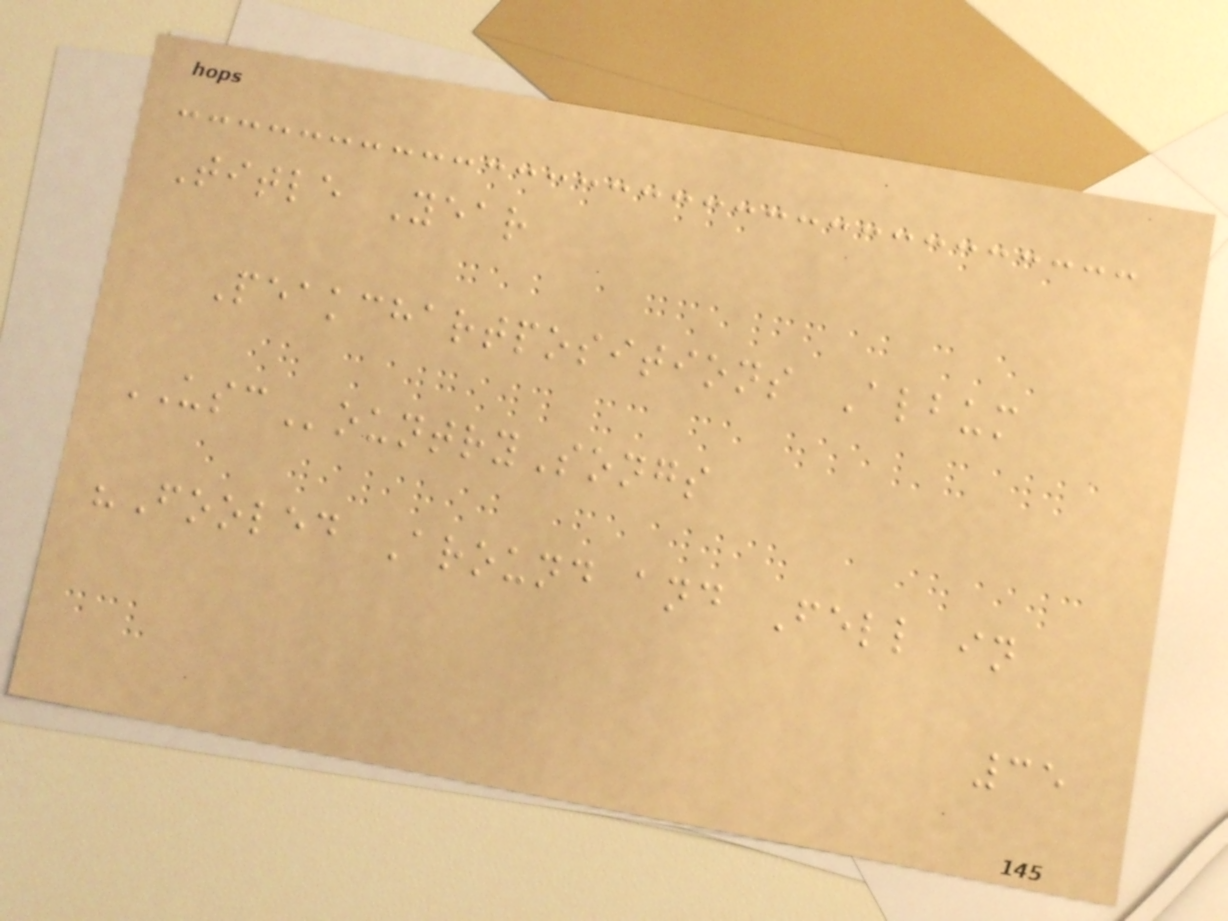Title Year
Peakchartpositions Album
USCountrySongs
"Fooled Around and Fell in
35
